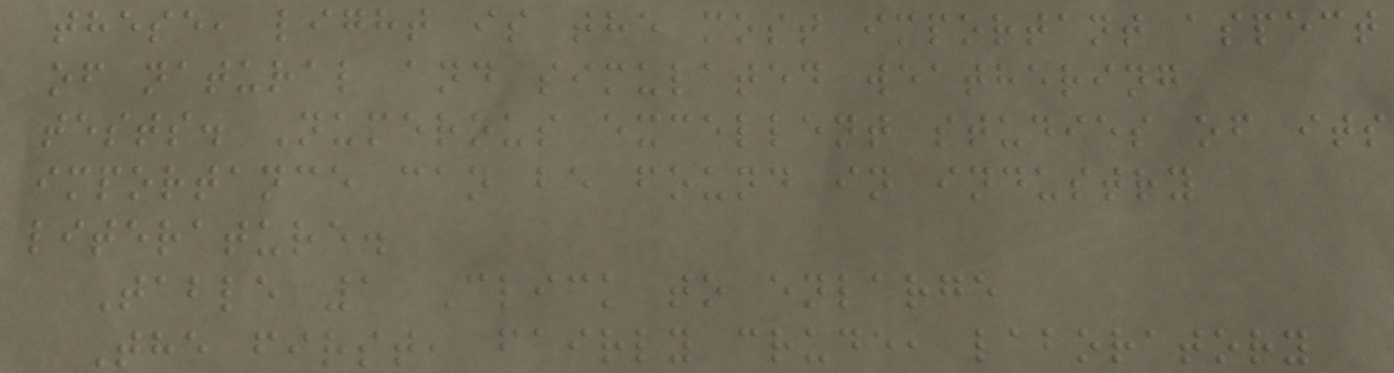these, light is the most important aspect
of natural and simulated weathering
tests. Numerous excellent studies of its
importance can be found in industry
literature.
Table 1 Click to enlarge
The first, fairly crude, laboratory
